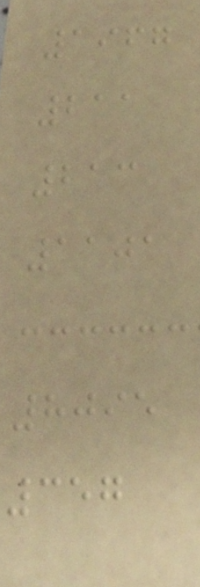1967
211
213
1101
8095
357
